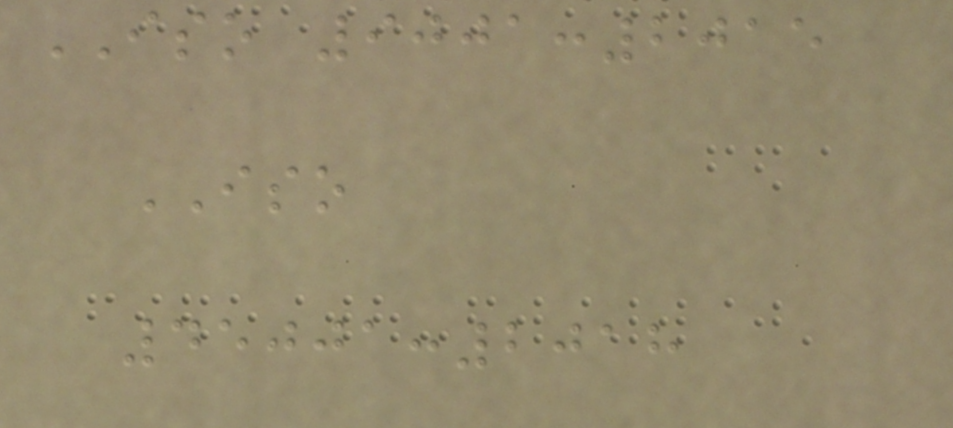ISO 9001:2015
ISO
45001:2018
